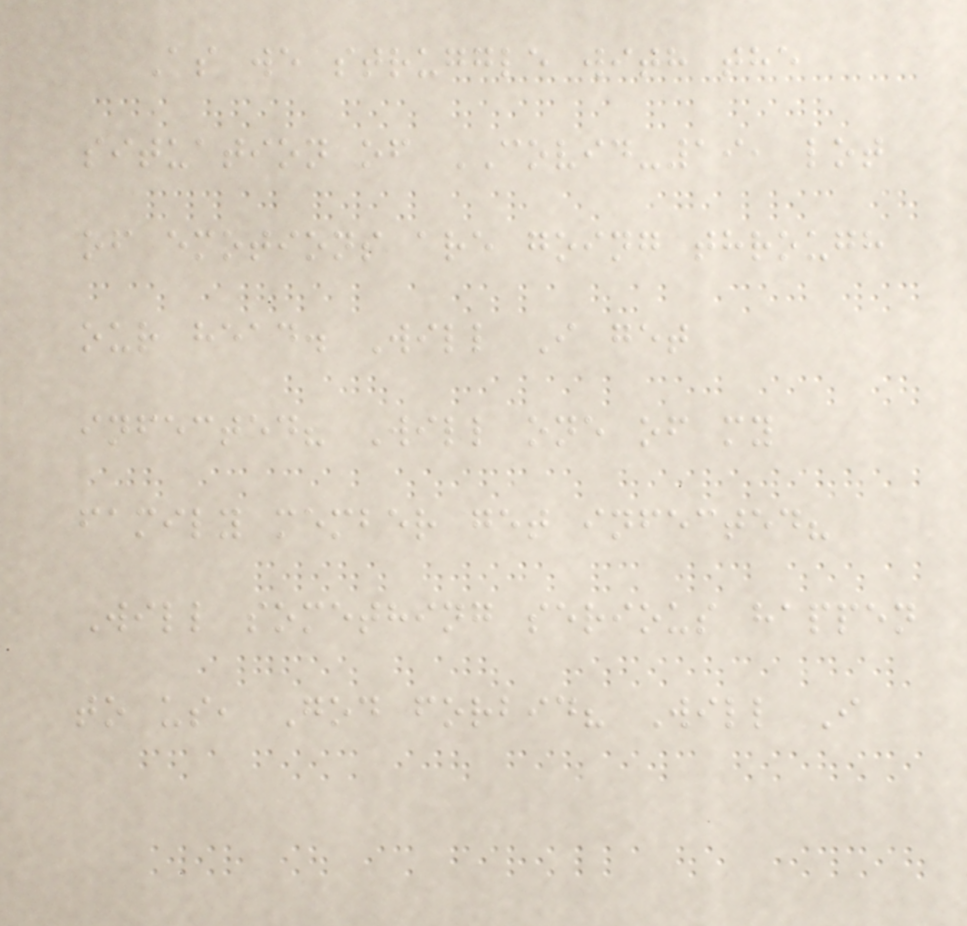As we struggle with the
situation of COVID-19, lot
of emotions are going through
our head. Will I get
infected? Will one of my
family member get infected?
Will something serious happen
to us, God forbid? Will I
